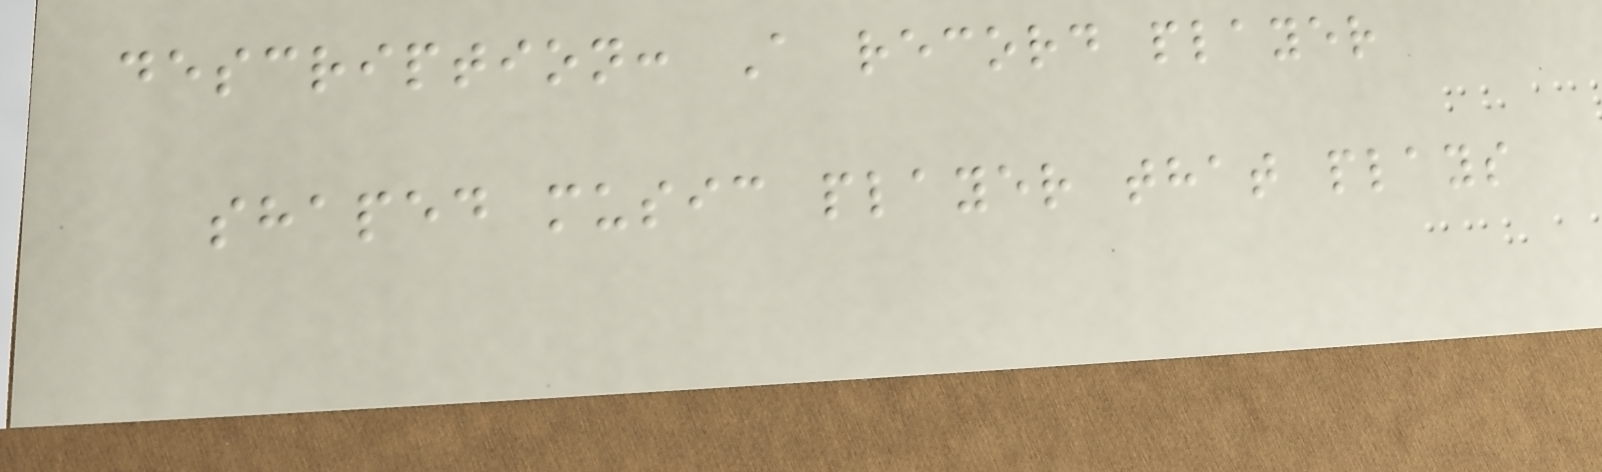description: A record player
shaped music player that plays
